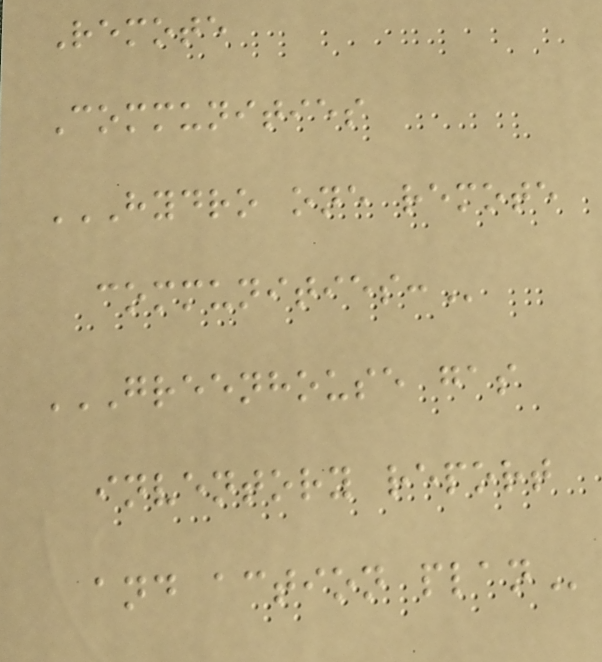Remote
Communities
HYDRO ONE REMOTE
COMMUNITIES:
GREENHOUSE GAS
INVENTORY REPORT
AND ACTION PLAN
